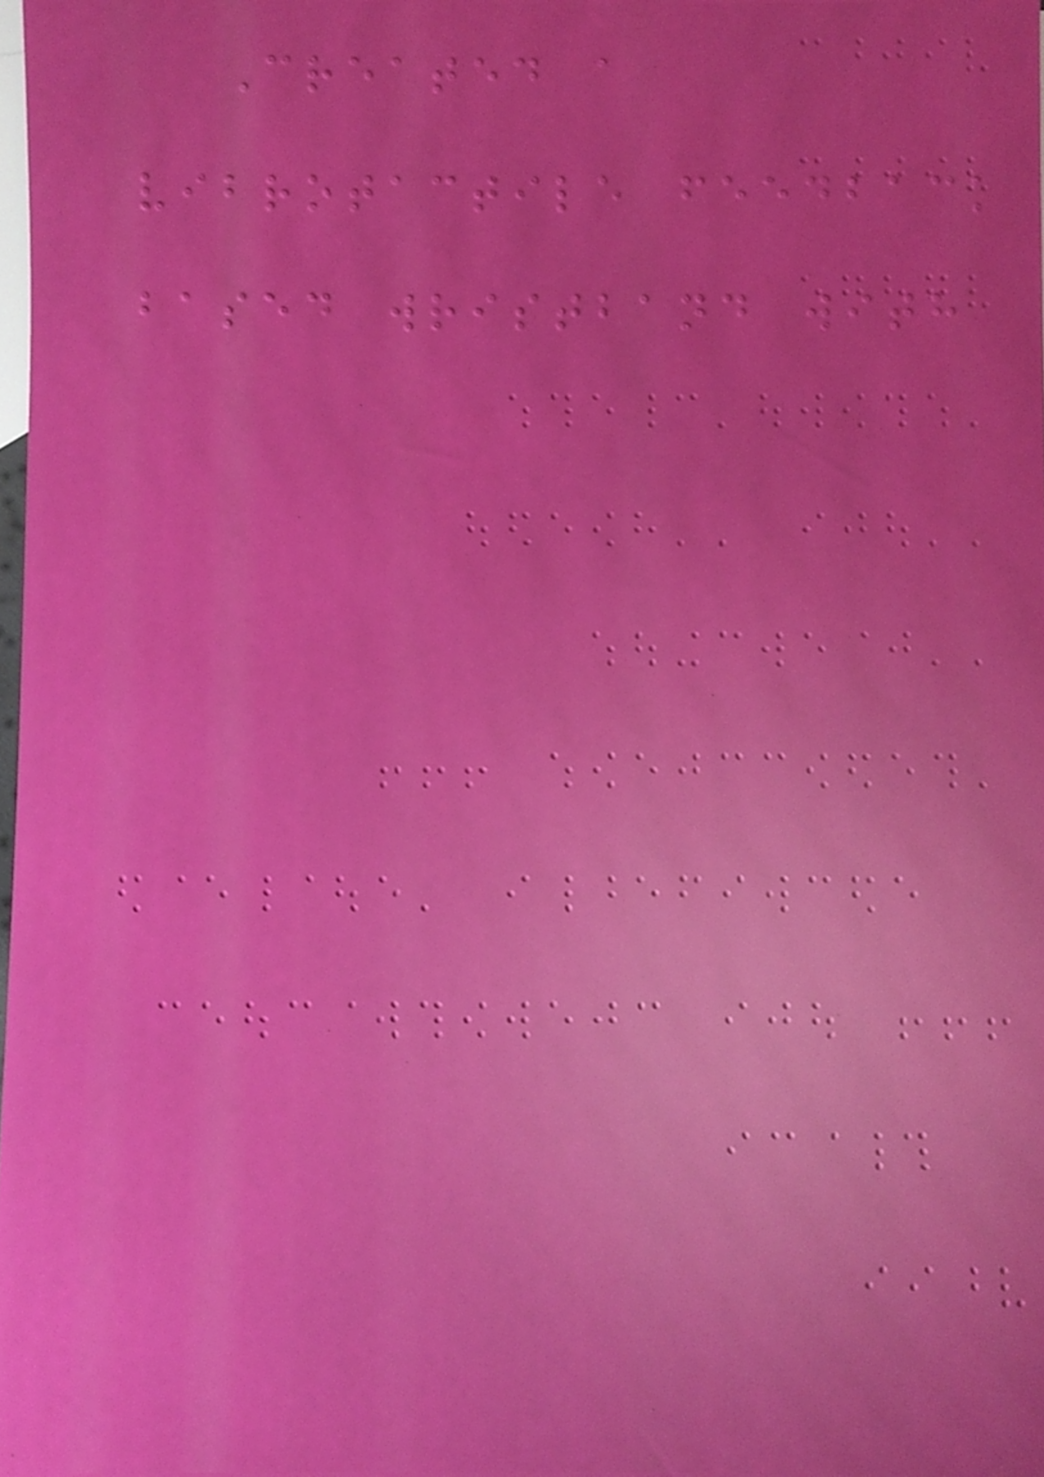Created a
vibrotactile feedback
based wristband with
